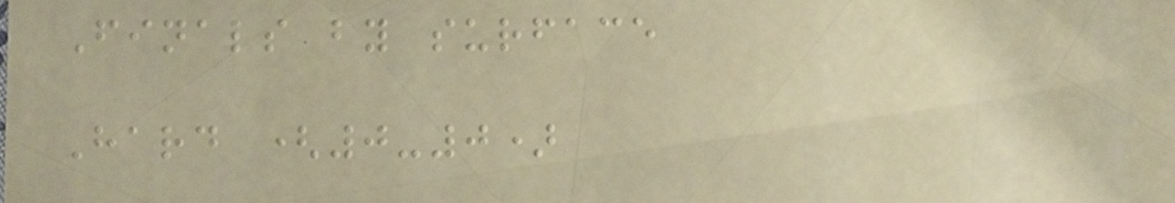Finals by surface
Hard (0-0)
